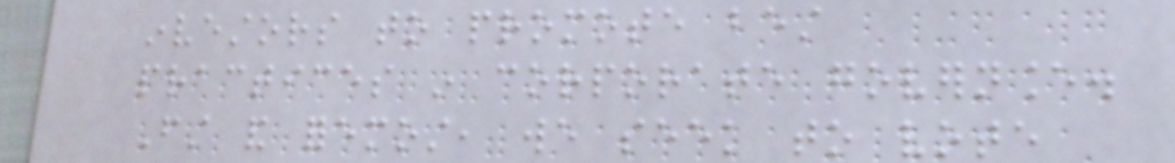investors to promote best
practices in corporate governance.
First and foremost, we seek to vote
